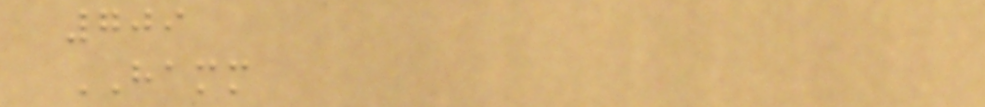709
HAMM
